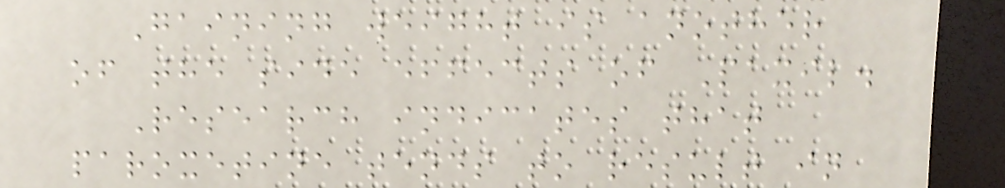Gaining weight is another
of the side effects of Paxil.
Research indicates that
paroxetine tends to result in
